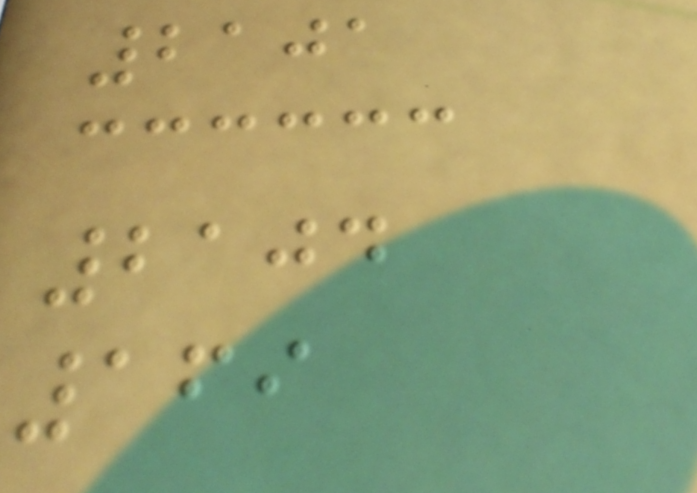2101
2104
169
